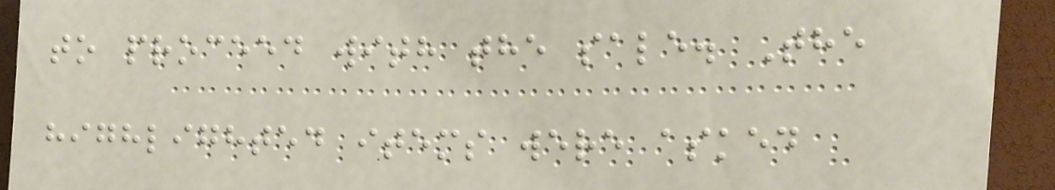to proceed with the sale. The
highlighted items were asked
